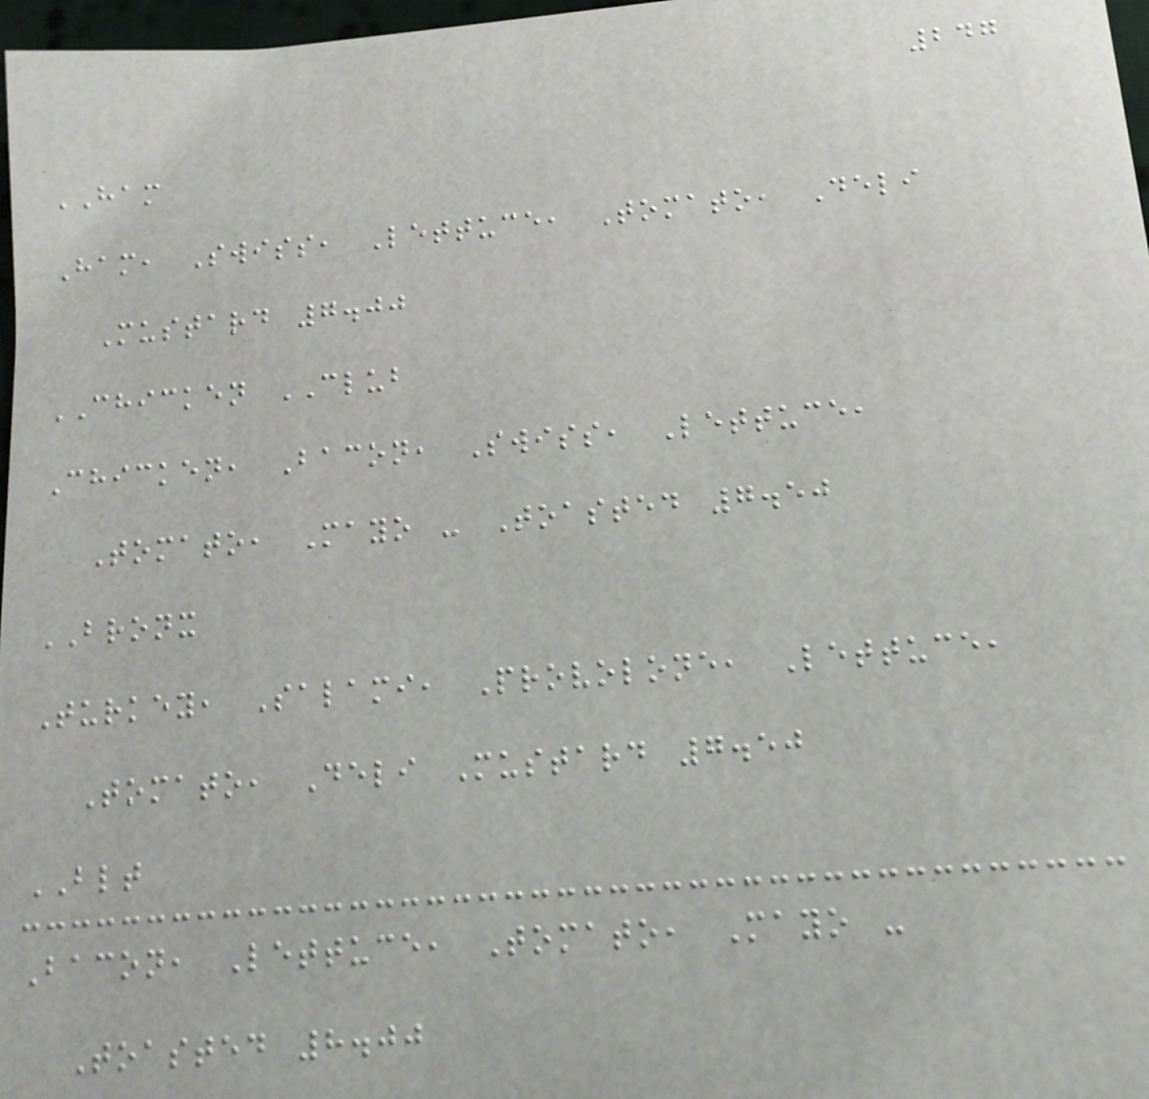247
HAM
Ham, Swiss, Lettuce, Tomato, Deli
Mustard 7.00
CHICKEN CLUB
Chicken, Bacon, Swiss, Lettuce,
Tomato, Mayo - Toasted 7.50
BRONX
Turkey, Salami, Provolone, Lettuce,
Tomato, Deli Mustard 7.50
BLT
Bacon, Lettuce, Tomato, Mayo -
Toasted 8.00
